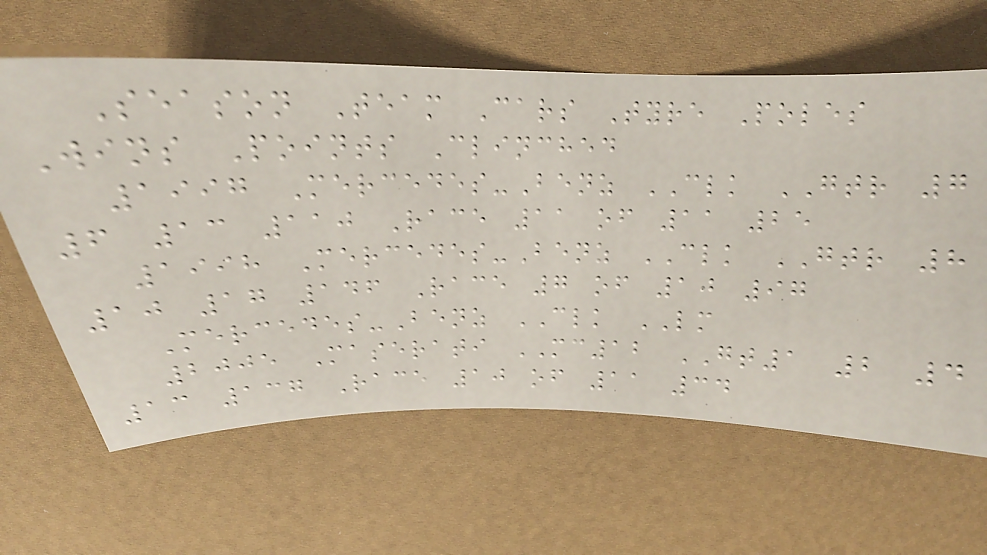Season Team Cars Tyre Poles
Wins Points Clinched
1997 Mercedes-Benz CLK GTR 7
6 13 110 Race 11 of 11 25
1998 Mercedes-Benz CLK GTR 8
10 17 146 Race 7 of 10 97
Mercedes-Benz CLK LM
2005 Maserati MC12 GT1 2 4
13 137 Race 10 of 11 34
